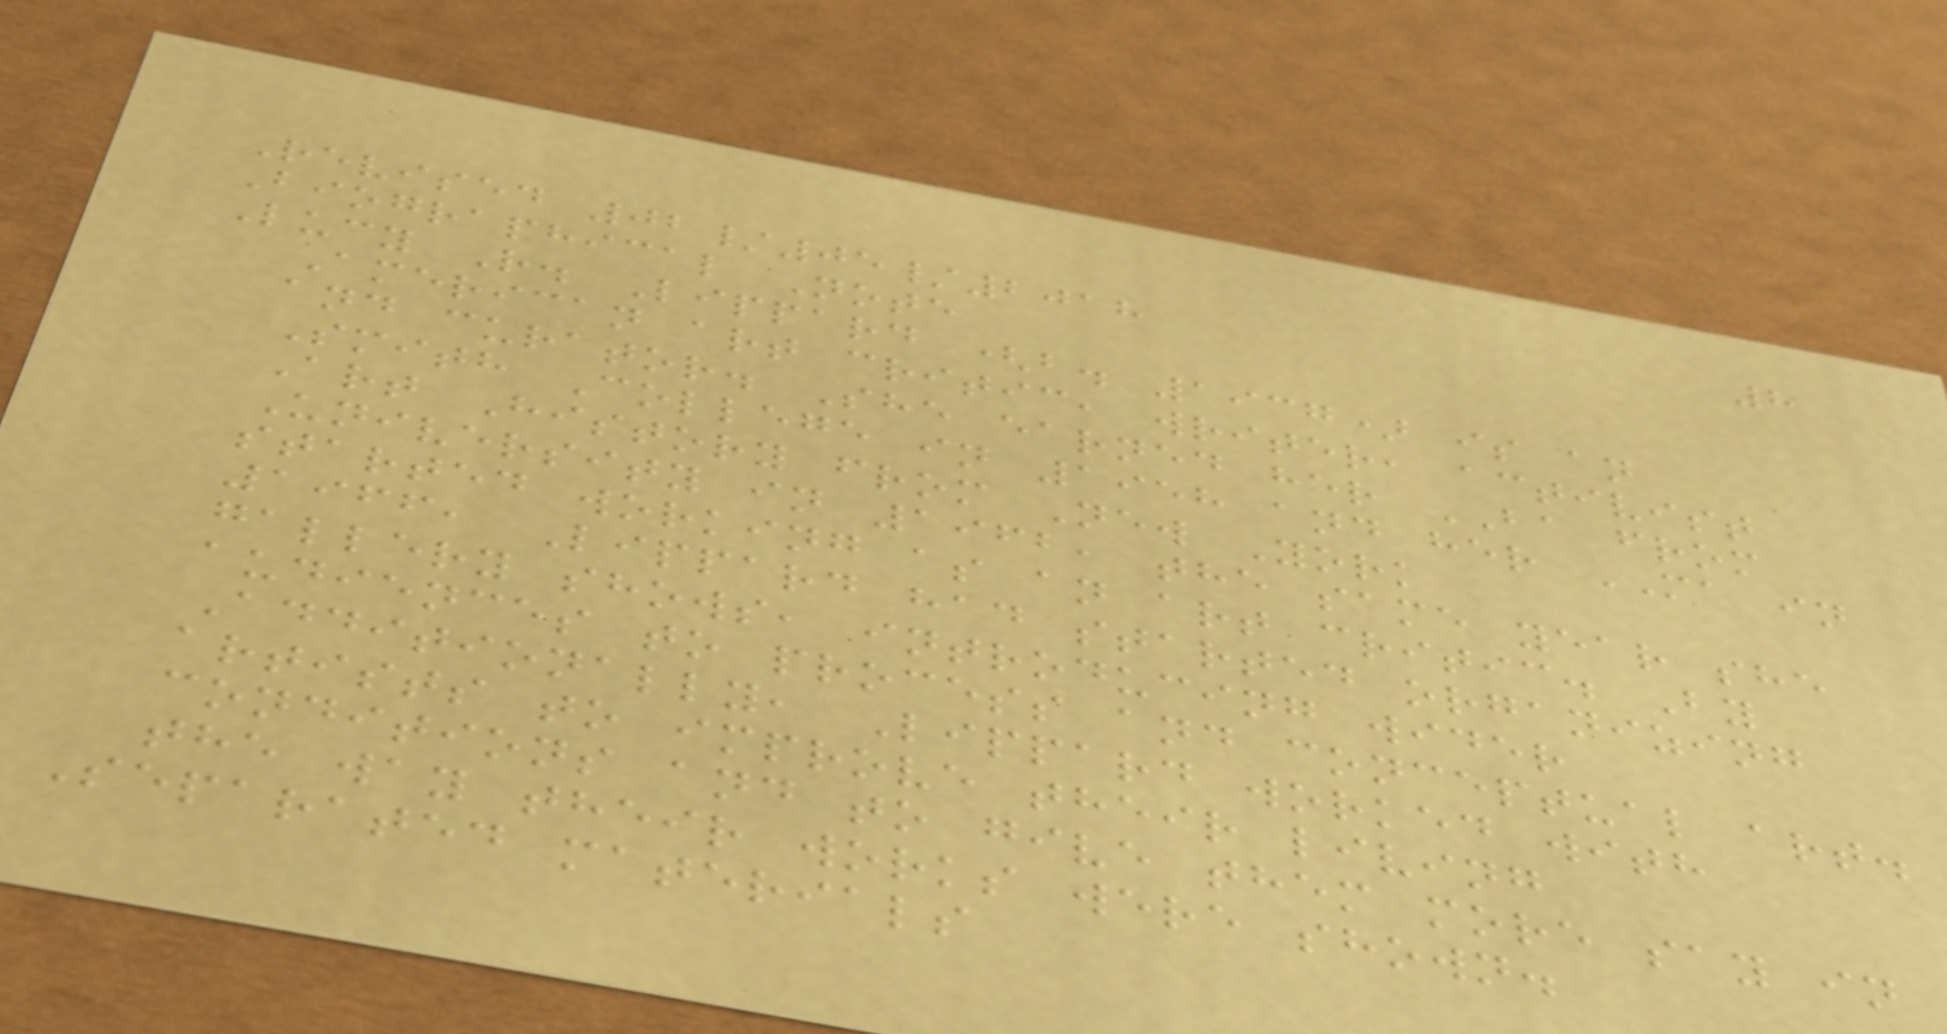8
Revised 02/05/2018
Biographical Note
Lucy R. Lippard (b. 1937) is an
American art critic, writer, activist
and curator. She earned her BA from
Smith College in 1958 and her MA in
Art History from New York
University in 1962, the same year she
started working as an art critic. By
1966, Lippard had started organizing
gallery shows, introducing wider
audiences to process and conceptual art.
Additionally, Lippard worked with
artists to improve their living
conditions and to give them more say in
the way their works were shown.
Separated materials
